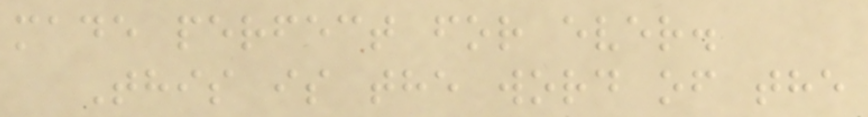made perfect for ever.
This is the word of the
